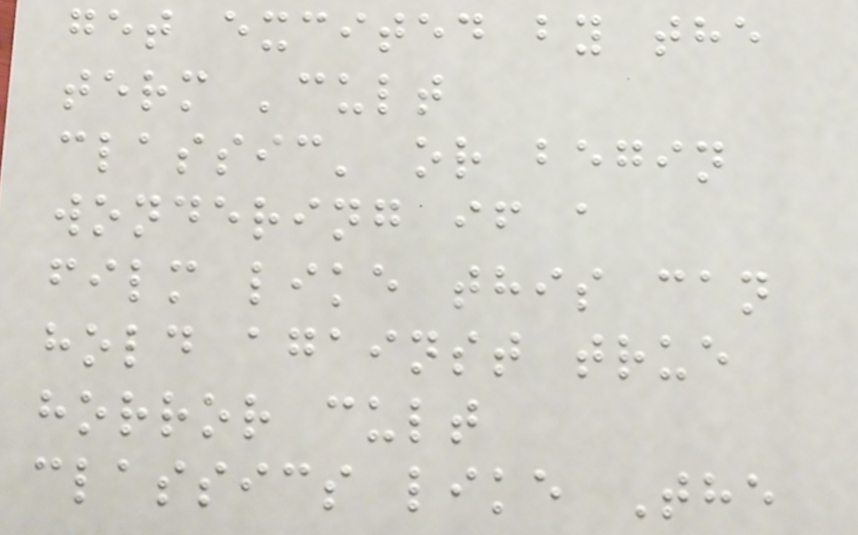get excited by the
term 'cult
classic' or begin
wondering if a
film like this can
hold against true
horror cult
classics like The
